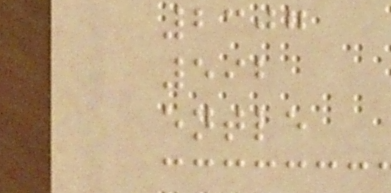2307
592
entle
